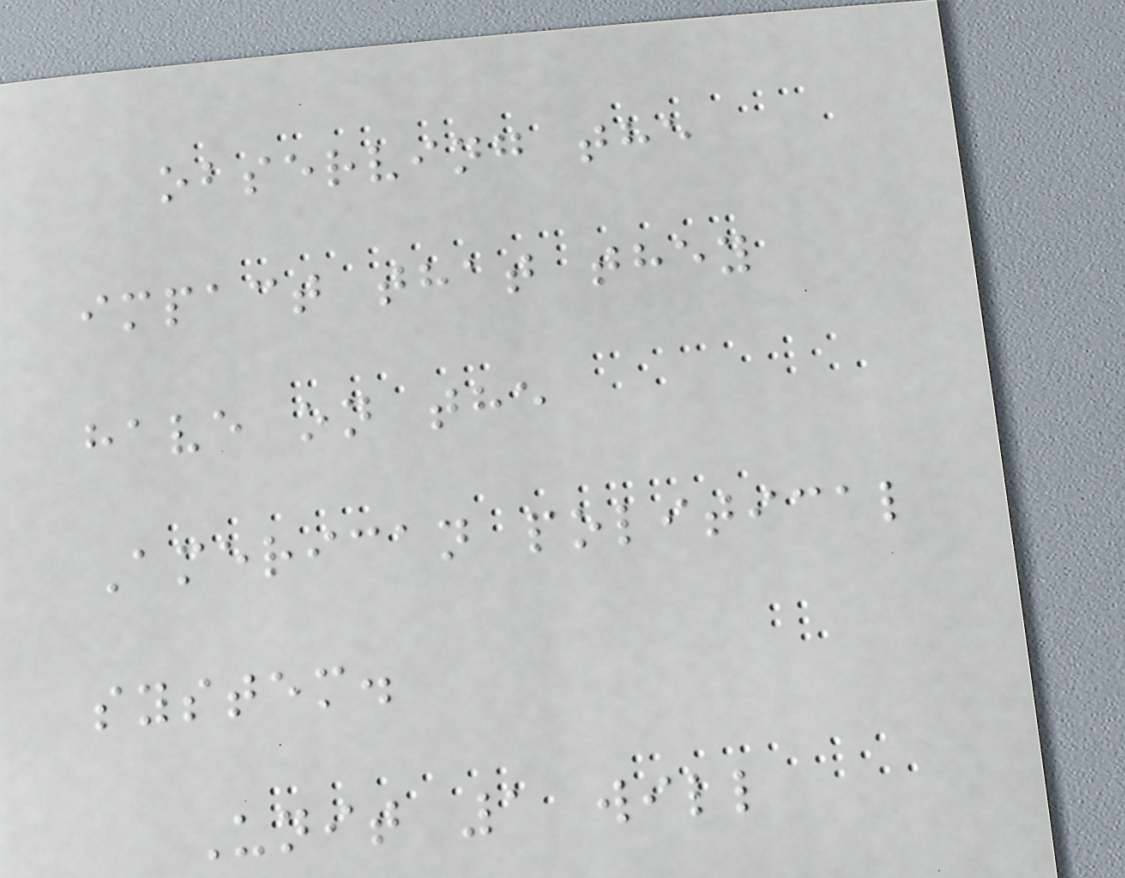observing the
impact that they
have on the
American political
system.
Unit 1 will
